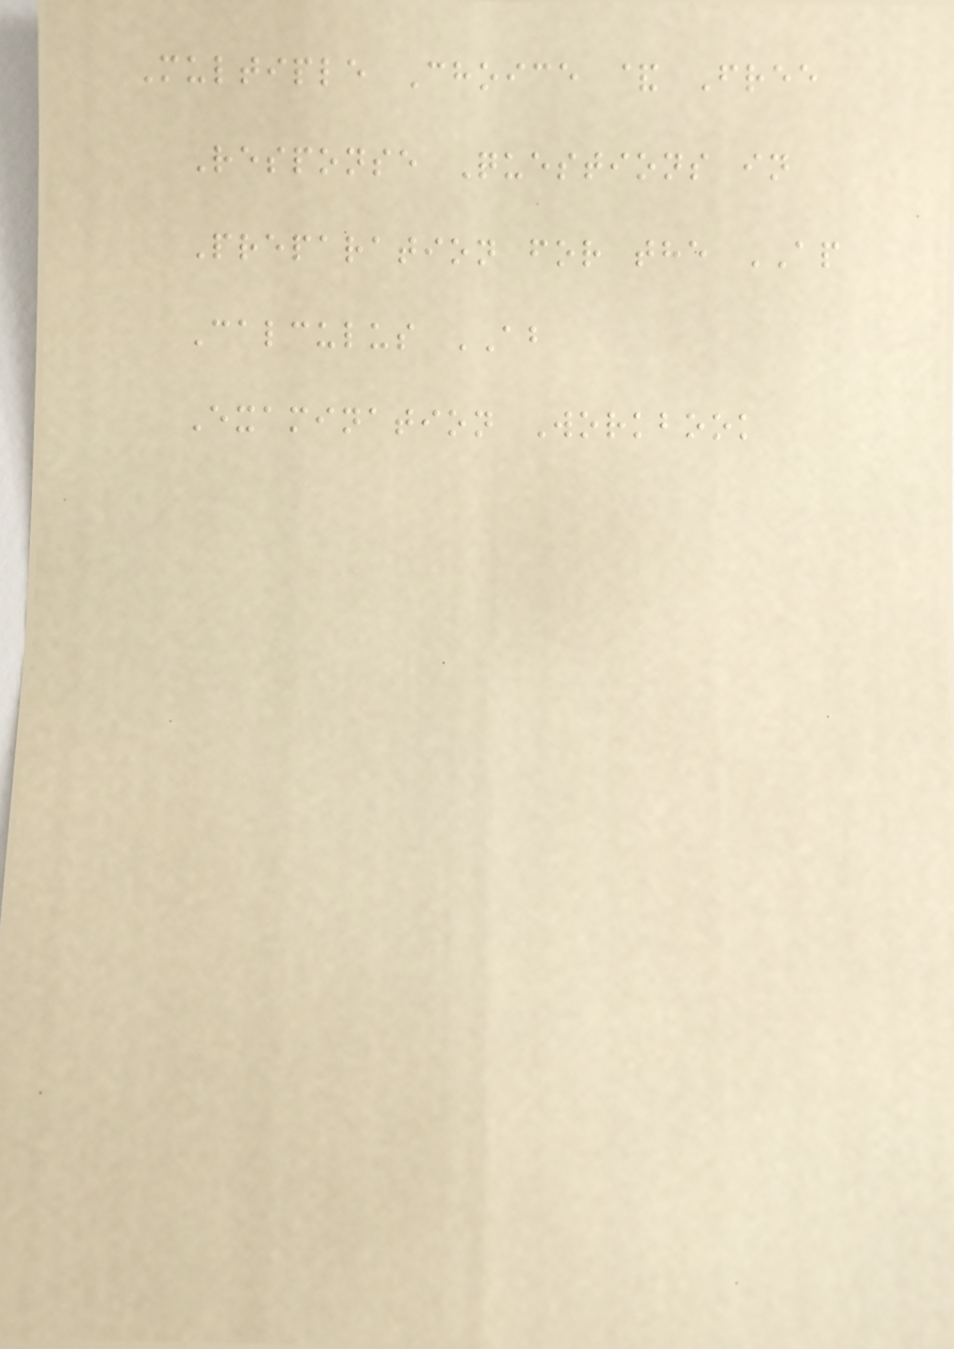Multiple Choice & Free
Response Questions in
Preparation for the AP
Calculus AB
Examination Workbook
